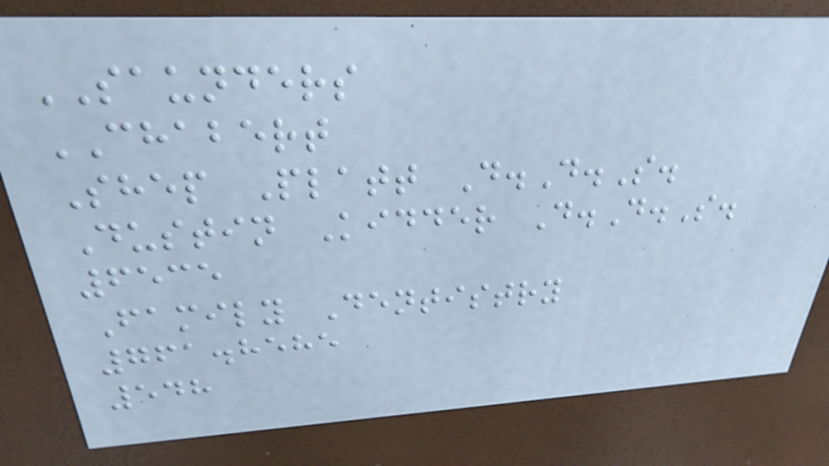SAUNDERS
CHABERT
Shep Platt D.D.S.
Dustin Kidder D.D.S.
6535
Family Dentistry
761.8585
548
